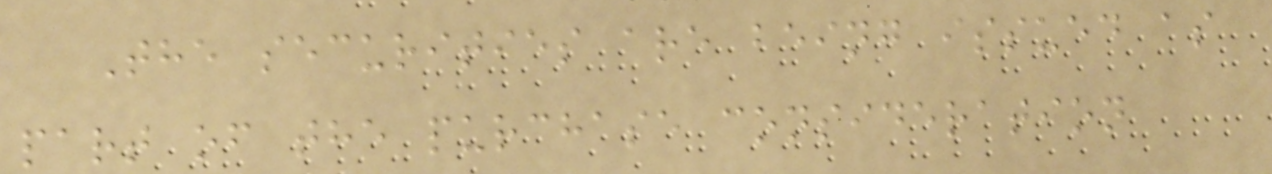The securities are being issued as
part of the purchase consideration
